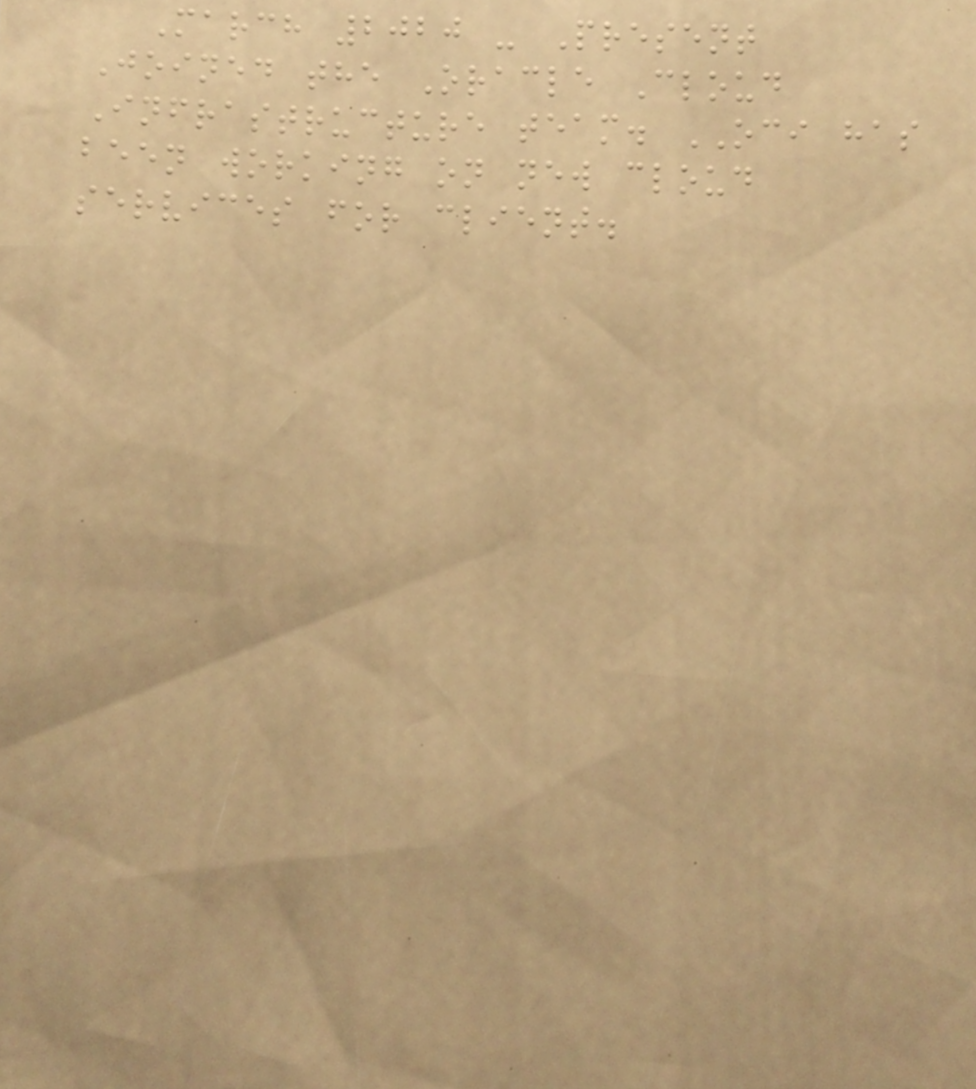March 2020 - Present
Joined the Oracle Cloud
Infrastructure team. OCI has
been working on new cloud
services for client.
